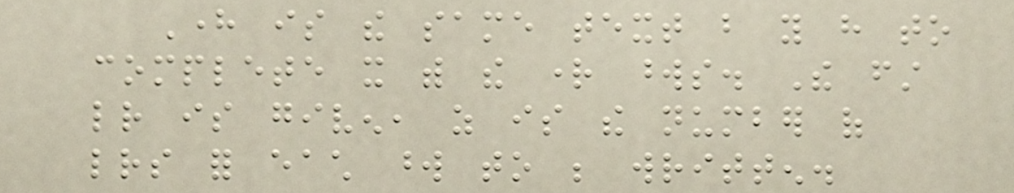Here is the same text but you have to
complete it with the right words. The first
letter is given, as is the number of
letters for each word to be written.
